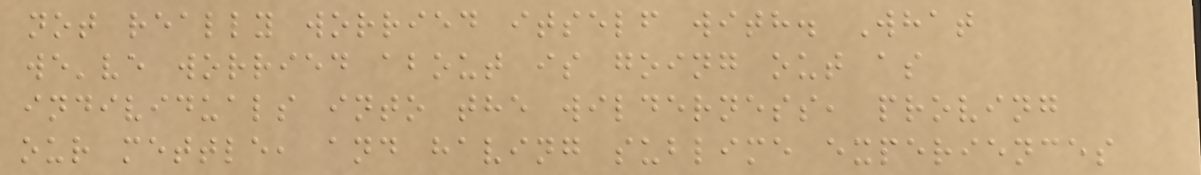not really worried itself with. What
we've worried about is going out as
individuals into the wilderness, proving
our mettle, and having sublime experiences
